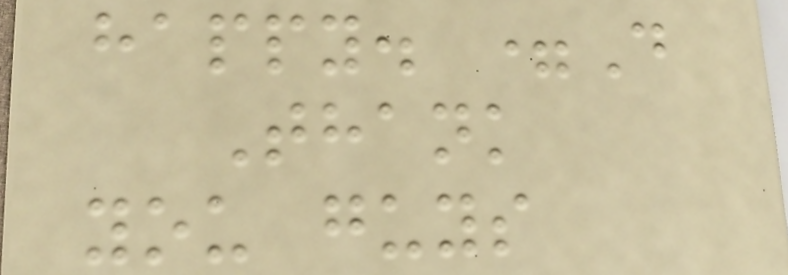happy. =D
Thank
you guys
